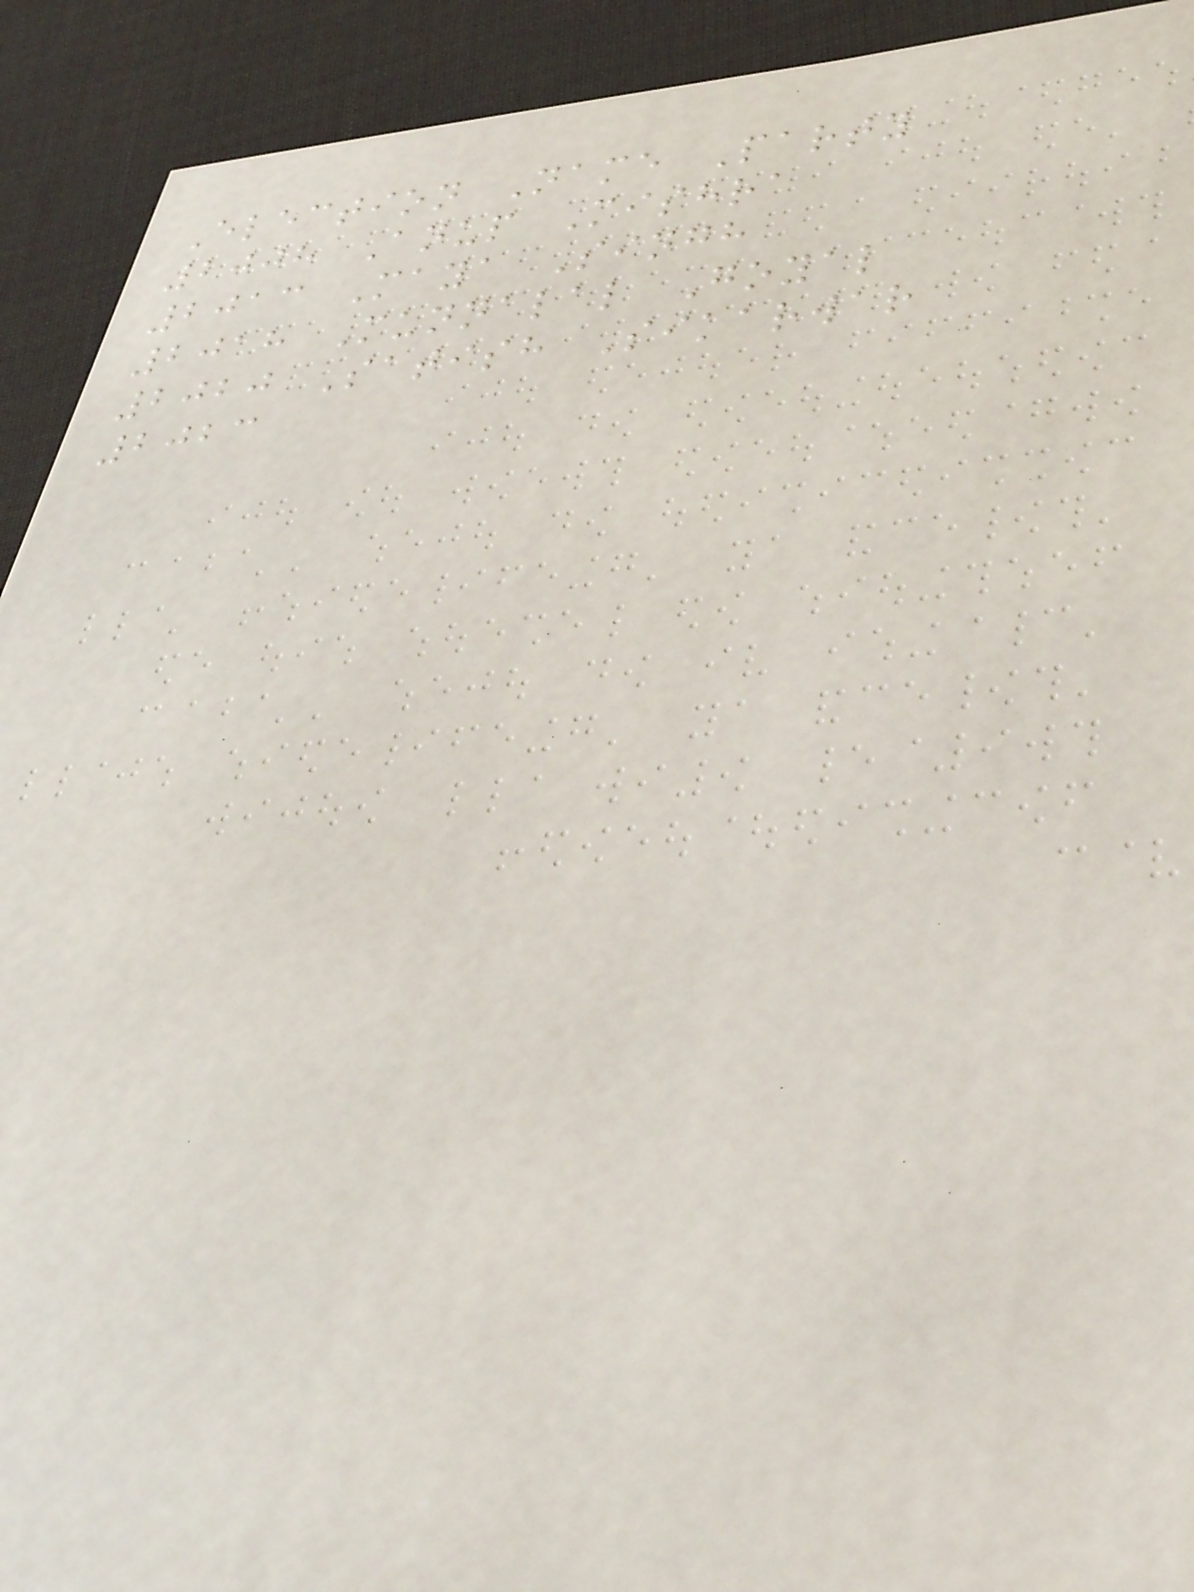Election Name Party
2008 Anup Mishra
2013 Maya Singh
2018 Munnalal Goyal
2020 Satish Sikarwar
2023
